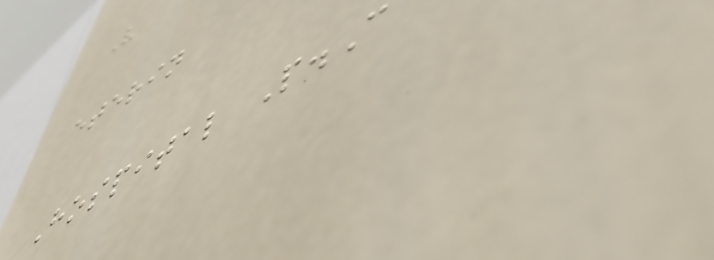V
eterin
Hospital P.C
